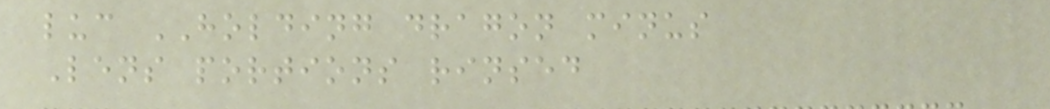luc HOLDING dragon minus
Lens portions rinsed
